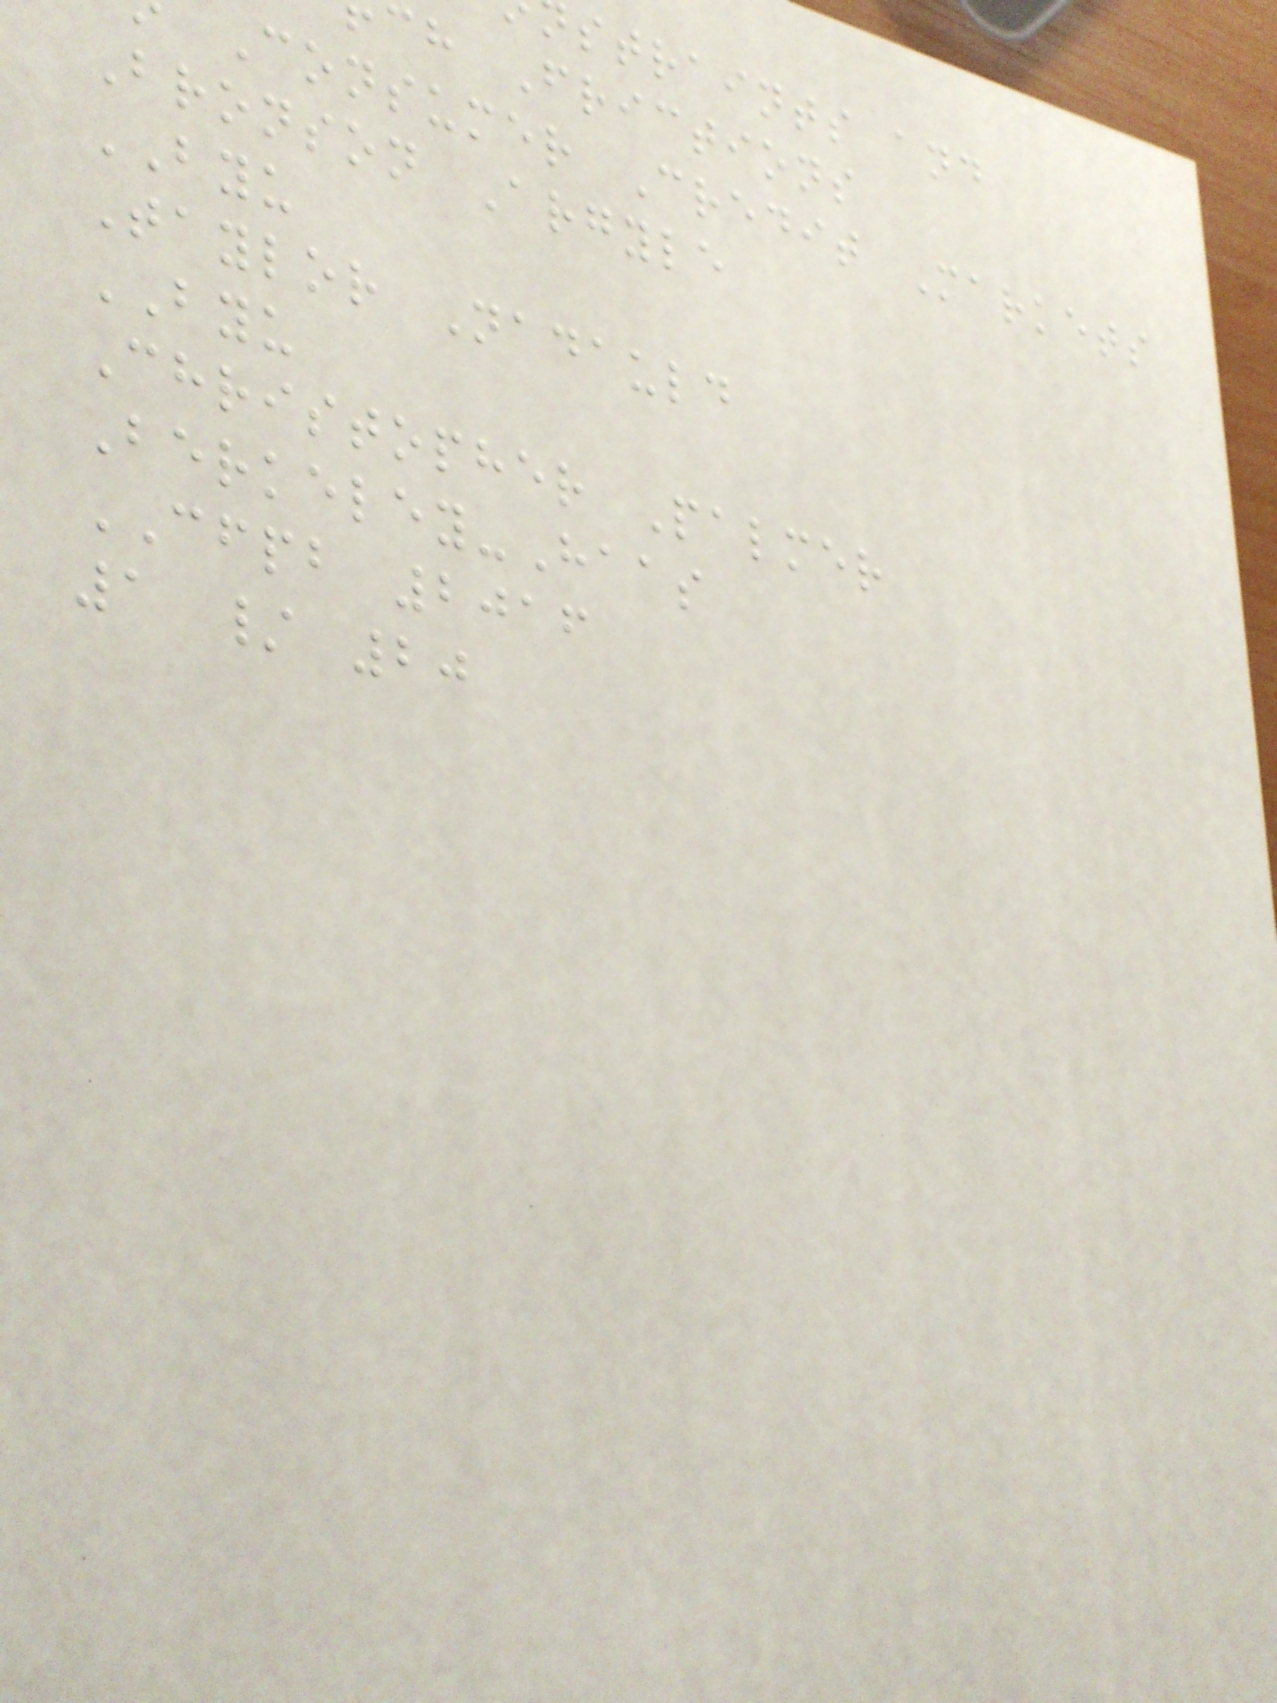straints and
ch Frictions
Consumer Credit Markets
Bronson Argyle
BYU
Taylor Nadauld
BYU
Christopher Palmer
Berkeley-Haas
CFPB 2016
1 / 20
